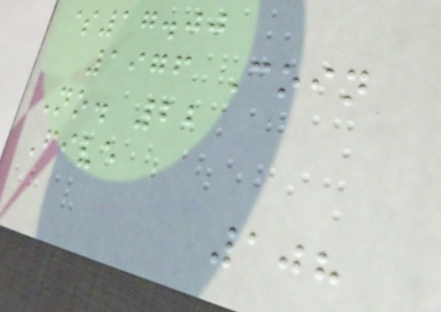$17.00
1976 Coin
No. 22
Five
108
